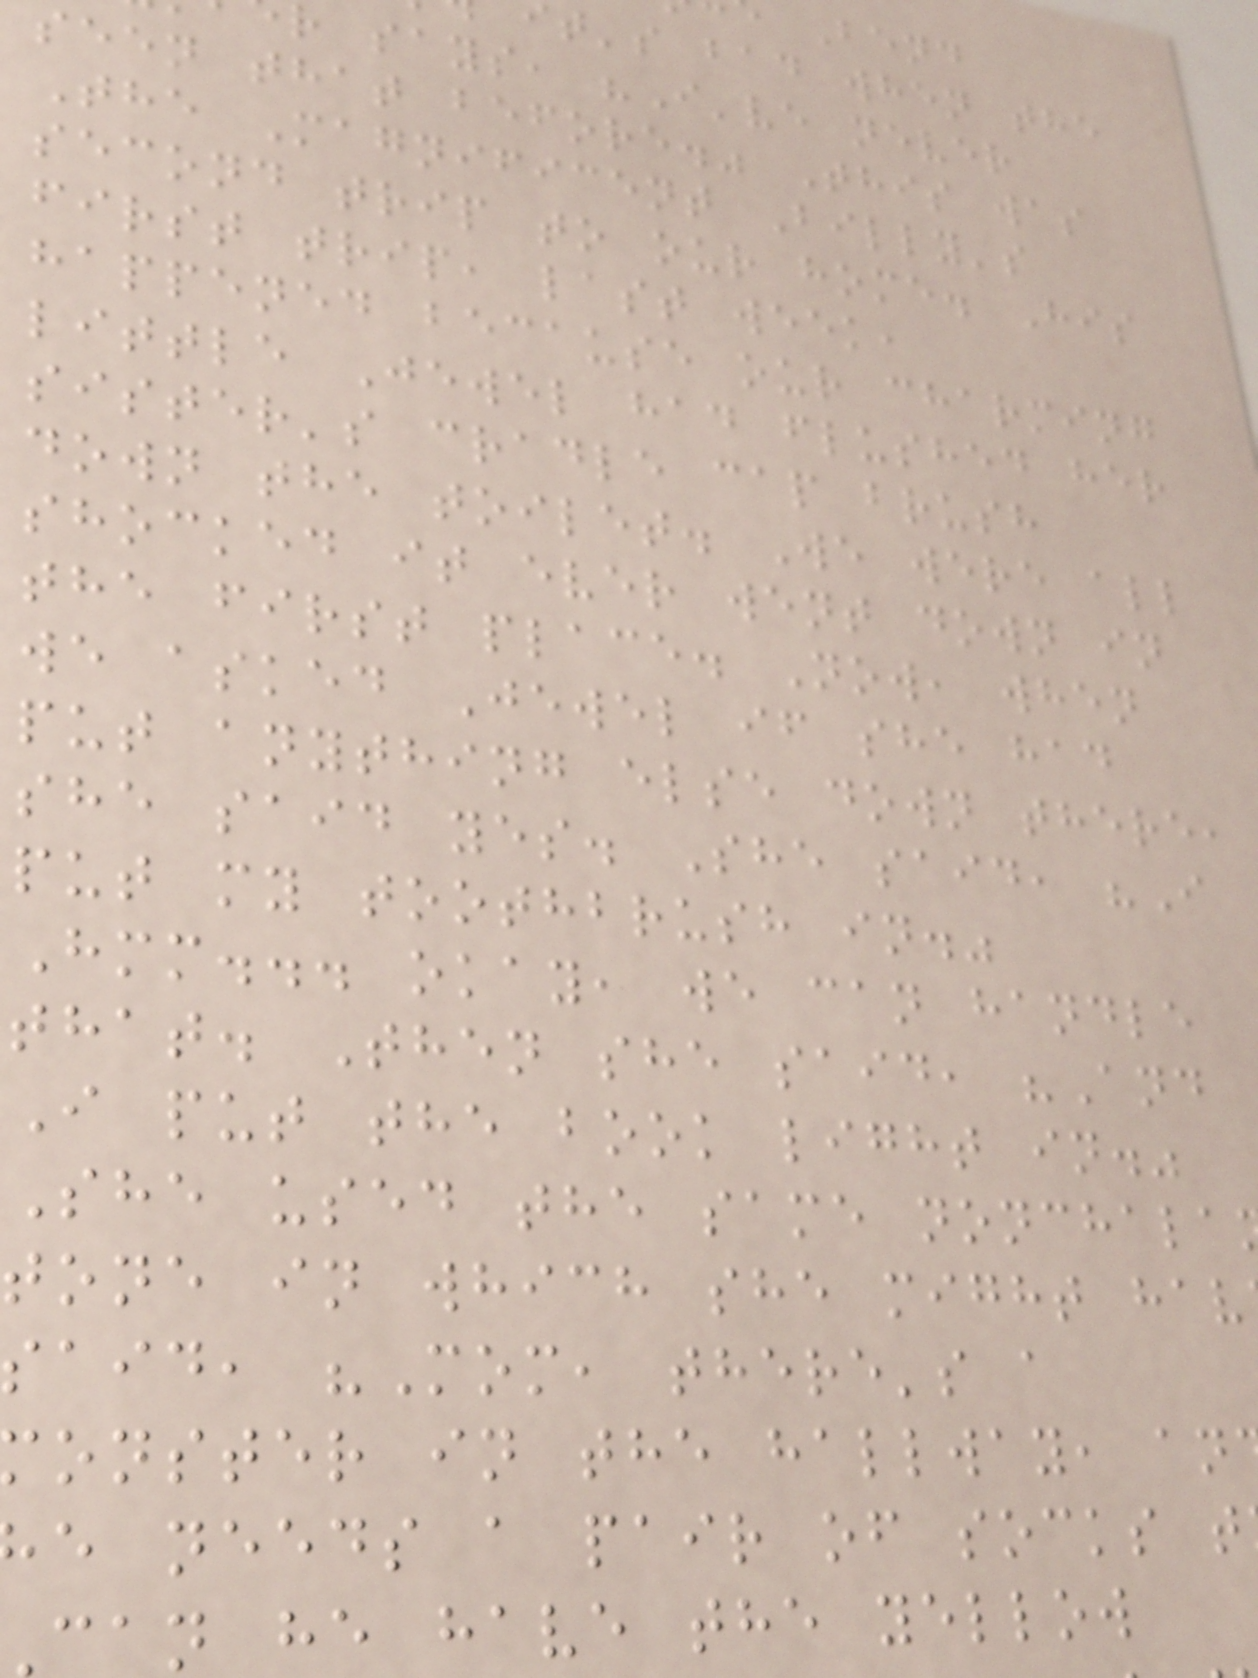t's bad when the
r says, "I've never
seen that before." This was
The Magnificent Billy's
second trip to our home. His
first trip, last week,
happened because our charming
little Jewel had flushed her
sister's cradle cap brush
down the toilet. We were all
shocked it ever went down in
the first place. Now, when
we asked Jewel if she had
put anything else down there,
she said yes. She said, "I
put my toothbrush in."
Hmm... okay, we can handle
that. Then she said, "And
I put the book light in."
She used the same nonchala
tone in which she might hav
said, "Mom, there's a
onster in the hallway, an
e needs a pair of socks t
can he have the yellow
